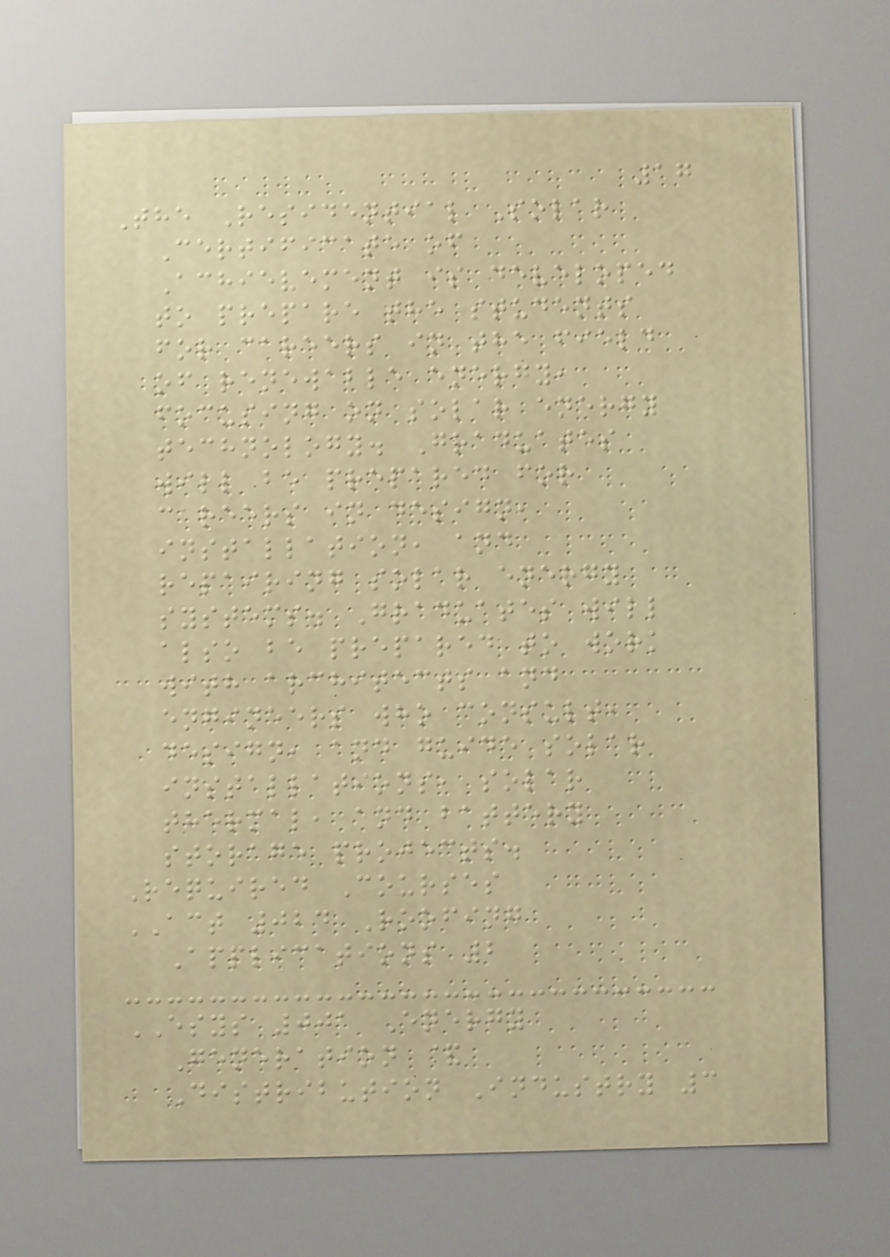17
The Residential Solar
Certificate of
Achievement is developed
to prepare the students
for careers in the field
of renewable energy,
focusing on solar energy
technology. Graduates
will be prepared for
careers in design,
installation, and
repairing solar energy
systems. Graduates will
also be prepared to work
with architects and
engineers who consult,
design, and guide solar
installations, solar
thermal, and battery
storage projects.
Required Courses
ACT 024 Roofing
Applications 2
ESYS 001 Energy
Generation &
Distribution Industry 3
